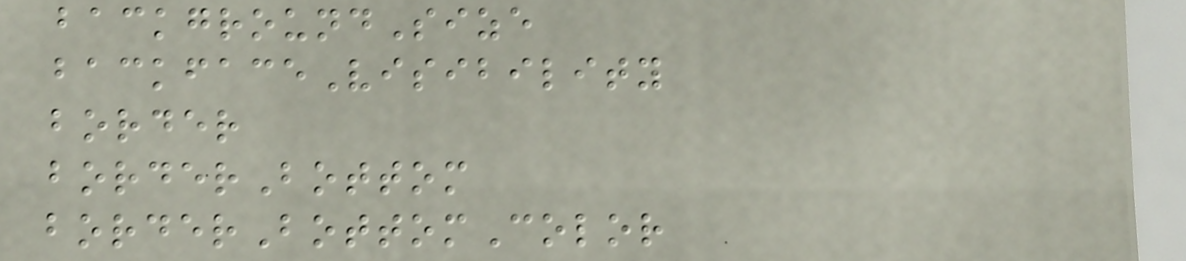backgroundSize
backfaceVisibility
border
borderBottom
borderBottomColor
